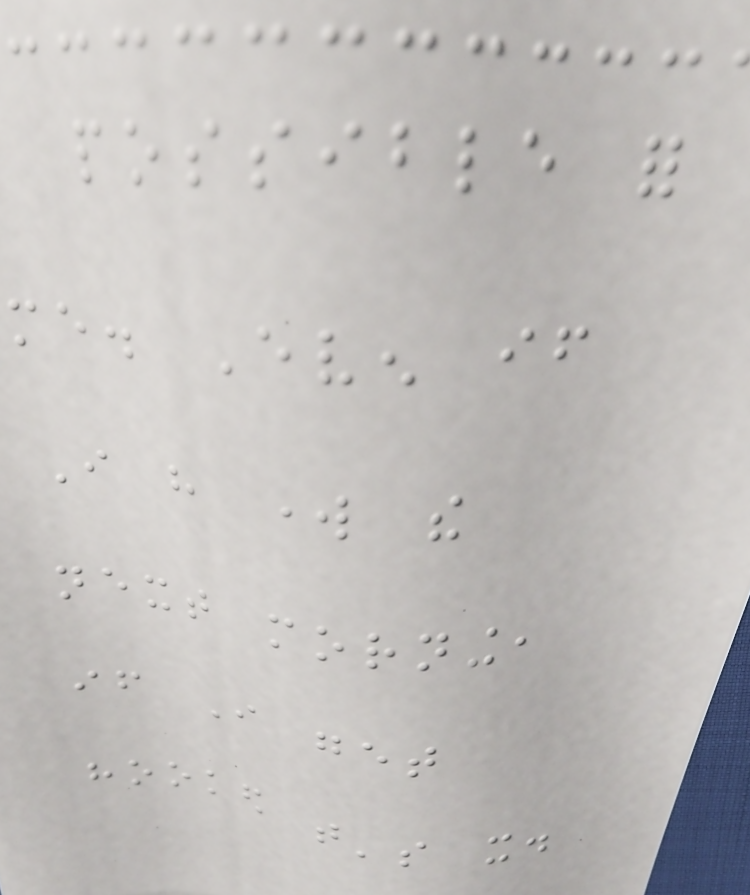possible for
me. Even if
I have work the
next morning,
if I get
hooked that's it.
